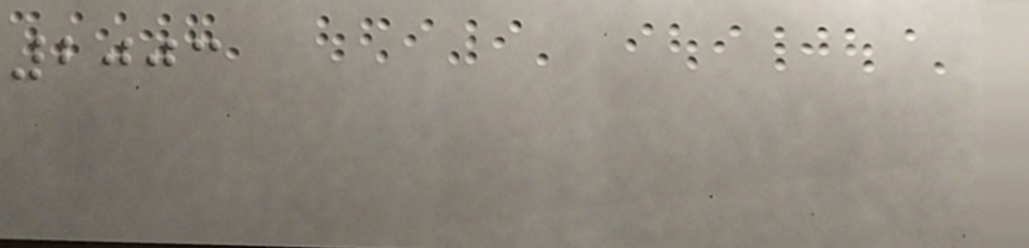2003
